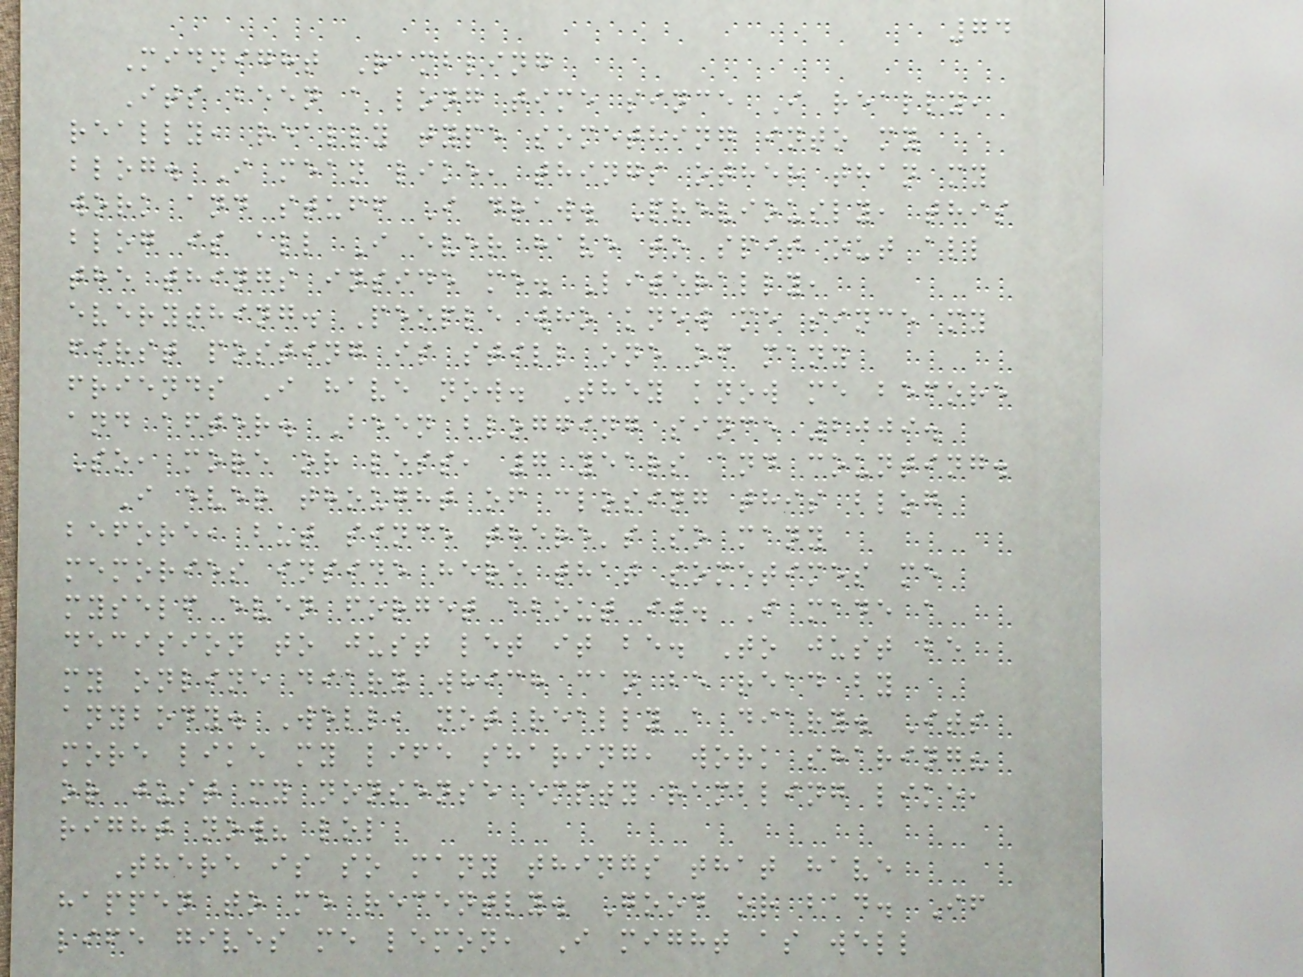74
Midnight Rambling
Its been a long time since I really,
really, really type something into my
blog. I mean like, things other than my
work and stuff I draw. Previously, this
blog is all I ever have to spit out all
the things inside me. Literally,
everything. People who knew me since my
first posting is still one of many
friends I have now. They know me before
and after. Been blogging since 2009.
So, more or less, 7 years and counting.
I ever thought of closing this blog
before, but since there's so many
memories inside here that sometimes me
myself even forget about it. I made a
decision to just let it be. To just be
my online diary which can be read by
anybody. Well, not really a diary. Its
more like my life sharing, work sharing?
or just my nonsense empty rambling like,
right now? lol
There is so many things that have
happen to me recently. Good or bad. If
life gives me lemon, I might as well
